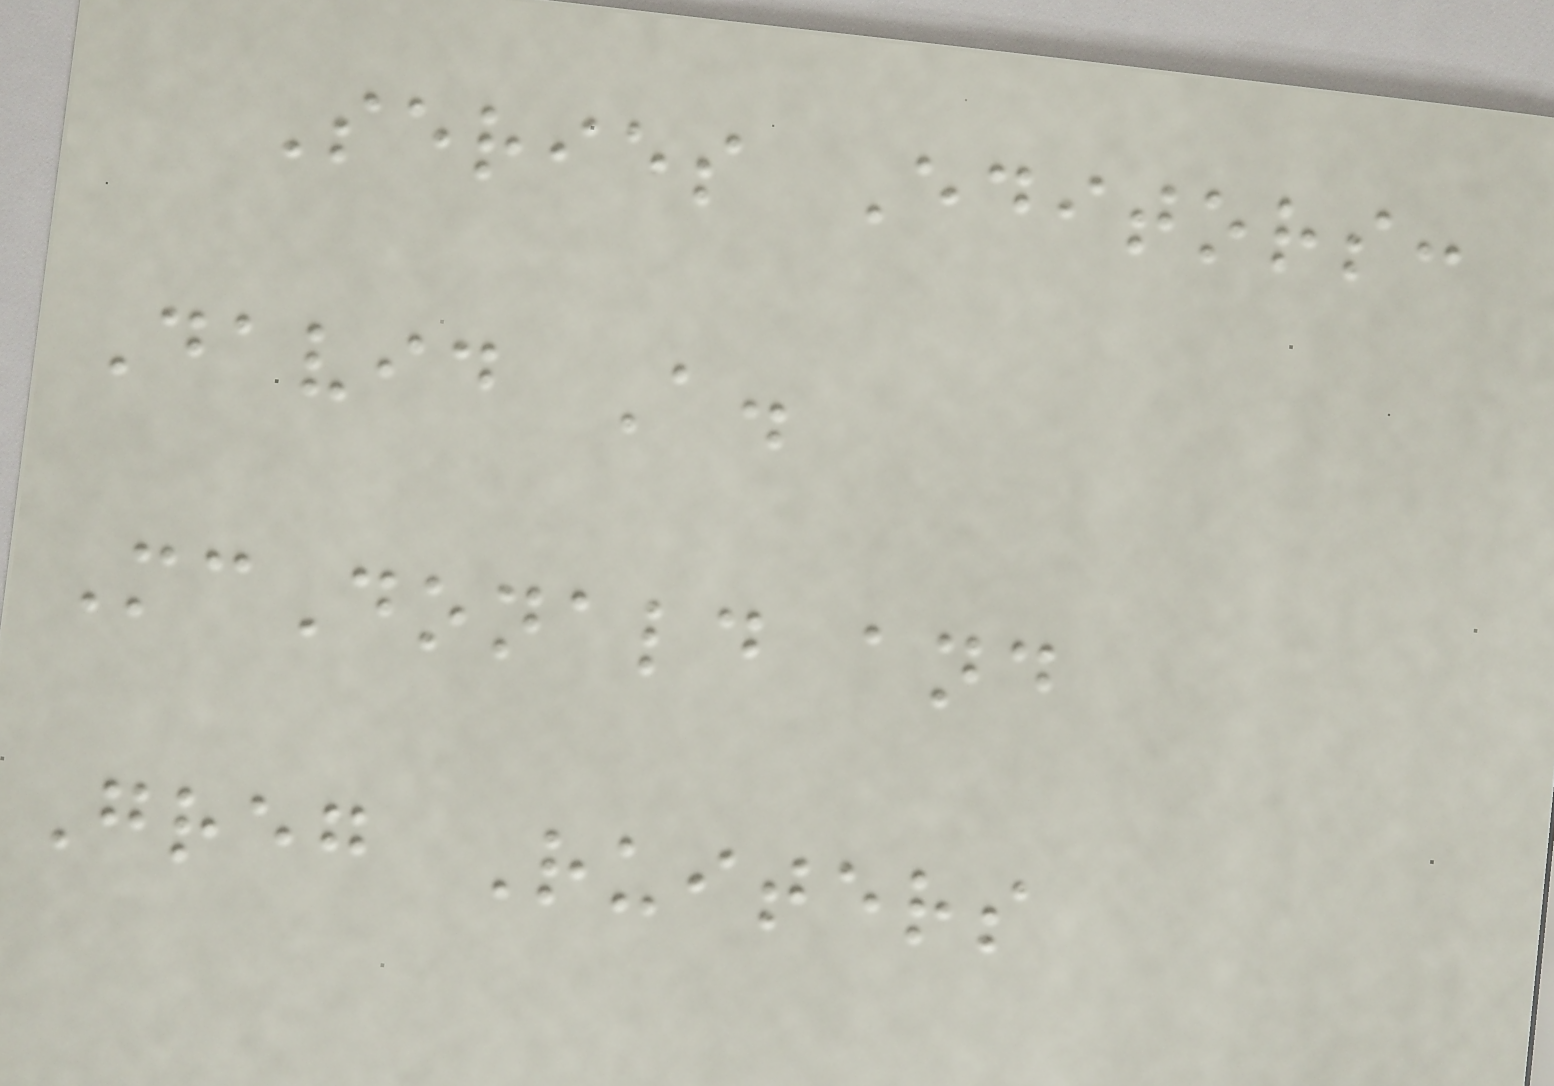Series Editors:
David A.
McDonald and
Greg Ruiters
